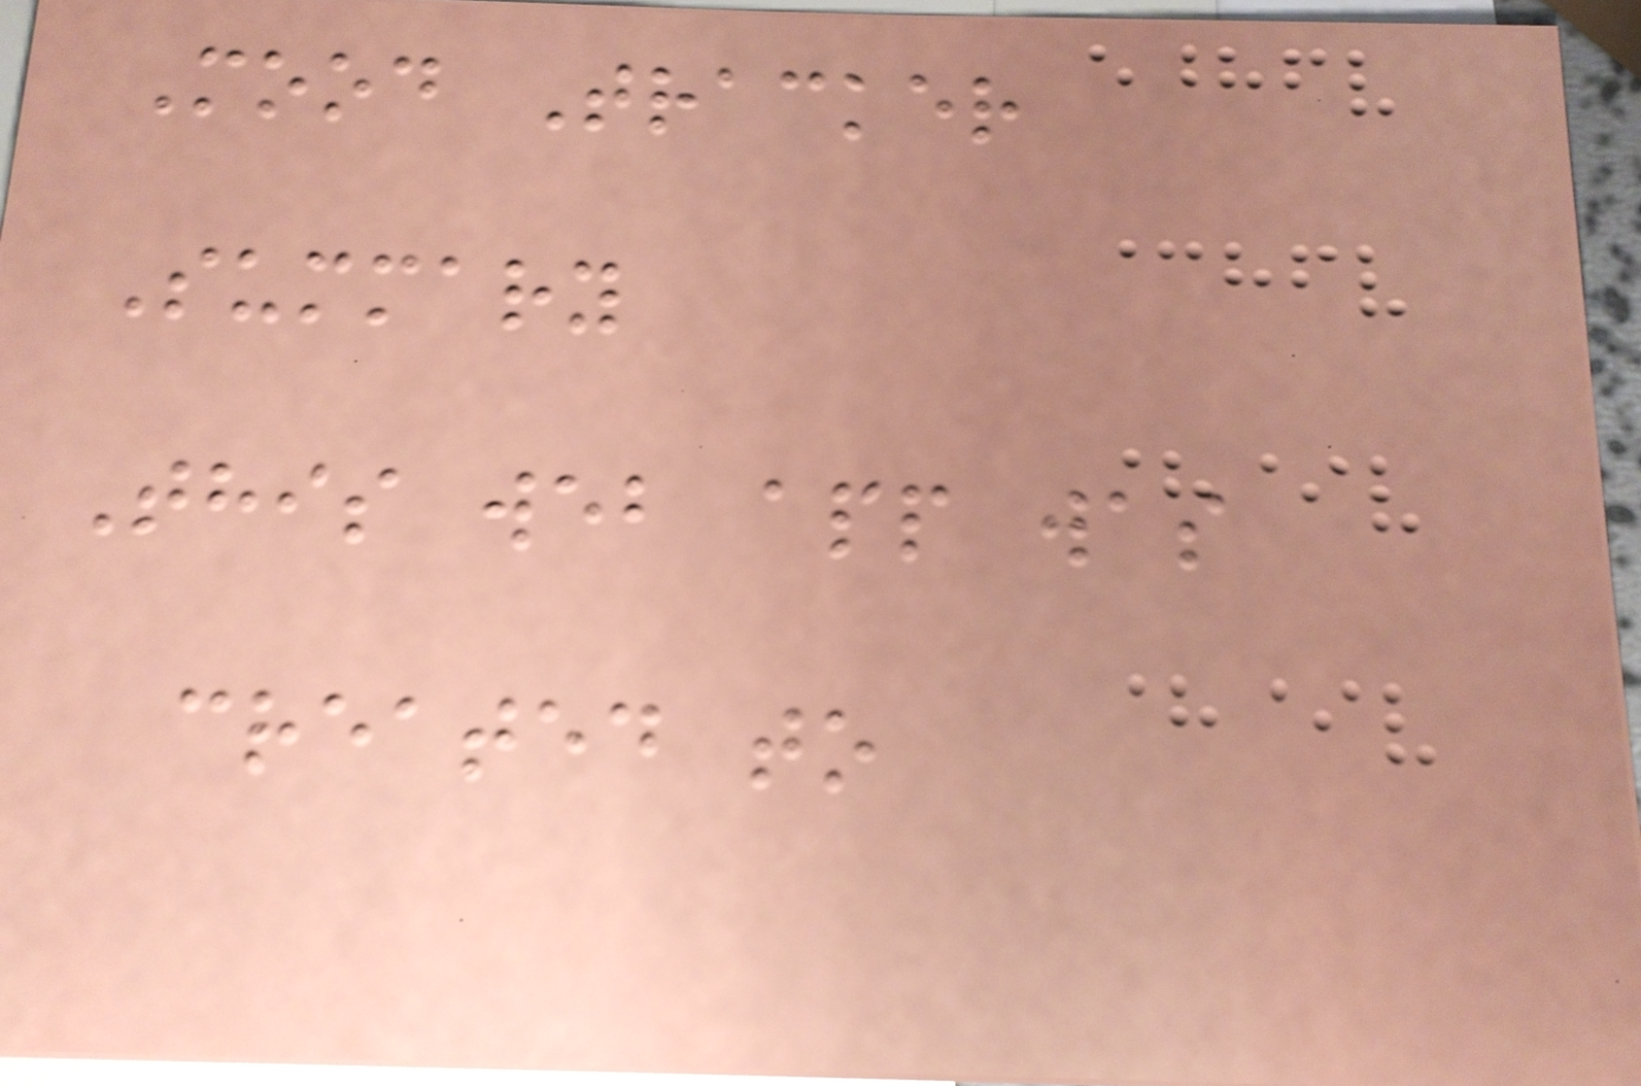Mood Tracker
Summary
This web app was
created to
